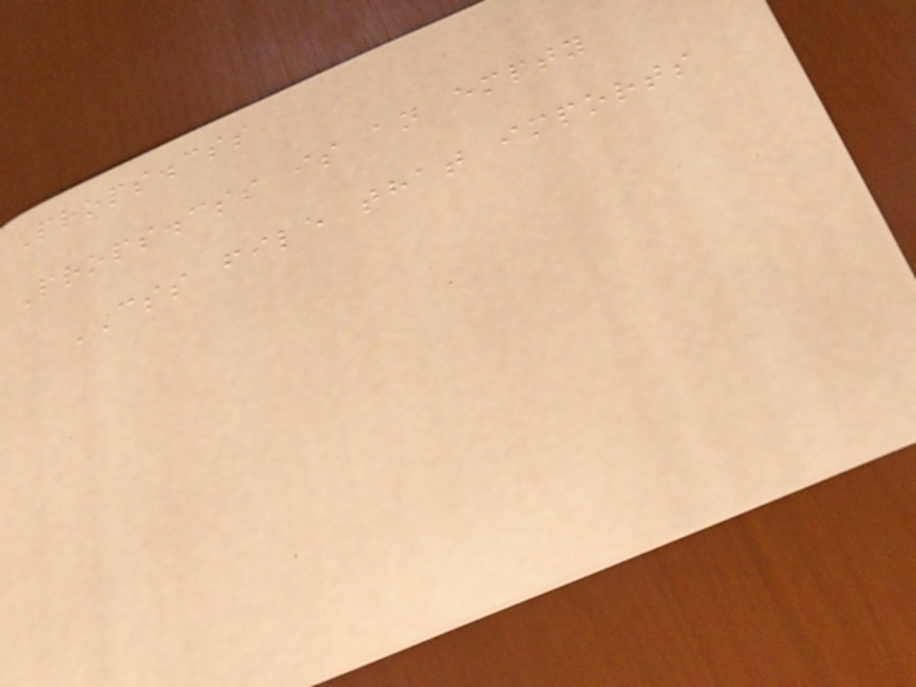Props.css
Props.css is an empty
CSS file that imports
